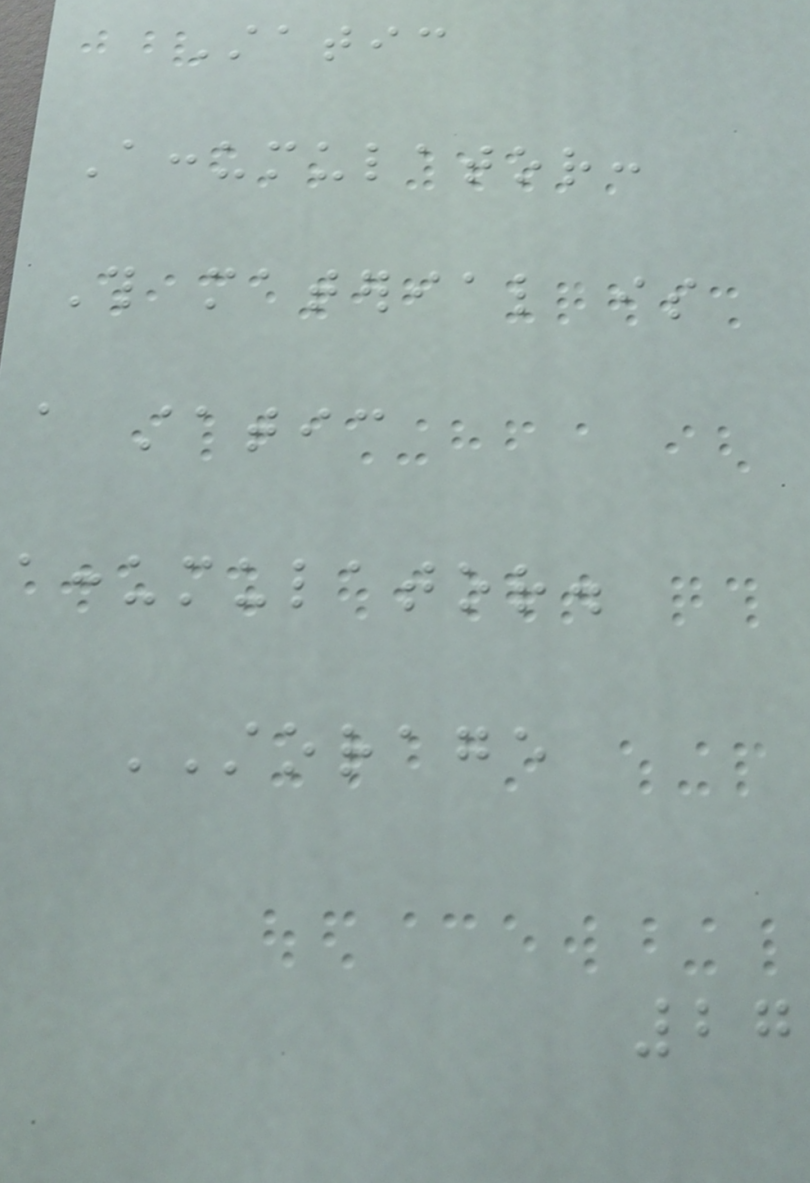Static
Accumulator:
This material is
a static
accumulator.
STORAGE
27
